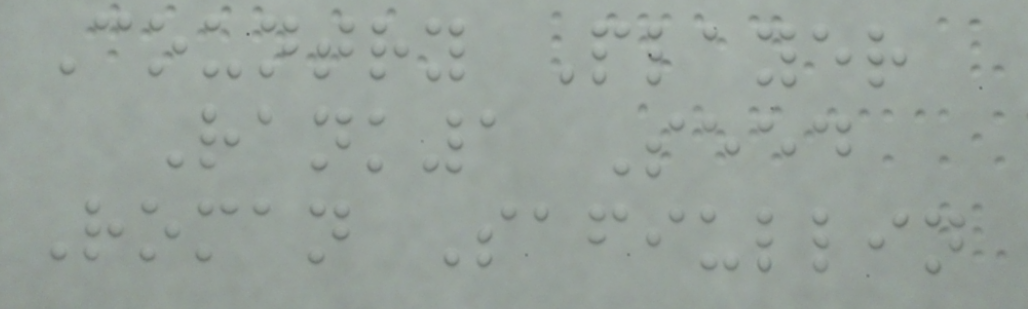Country Player
Rank1 Seed
Roman Safiullin
